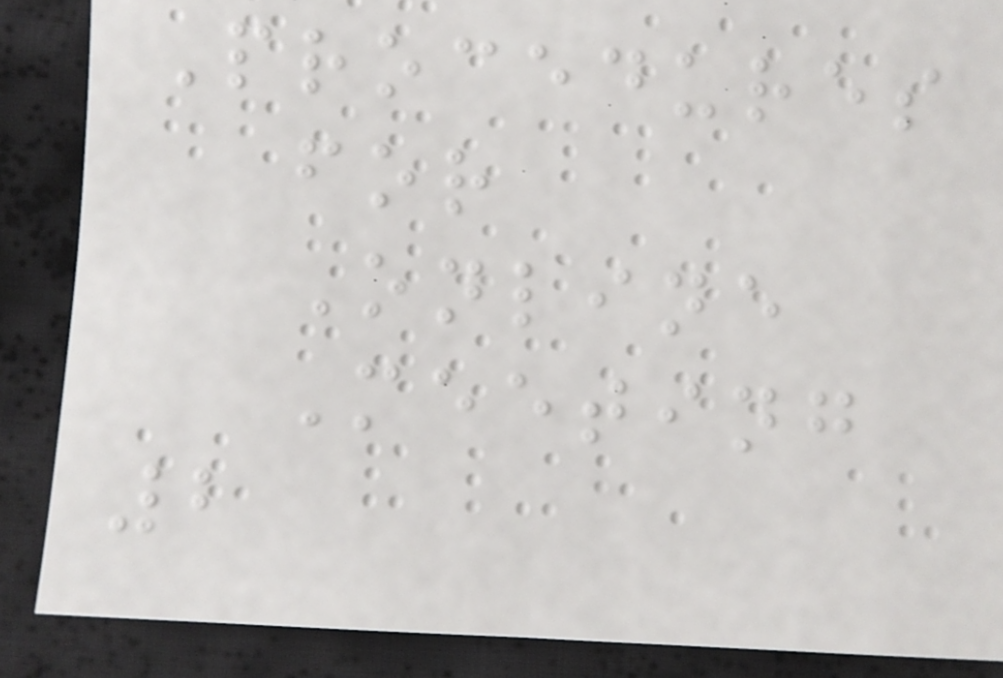Procedures
for
Online
Meeting
2
